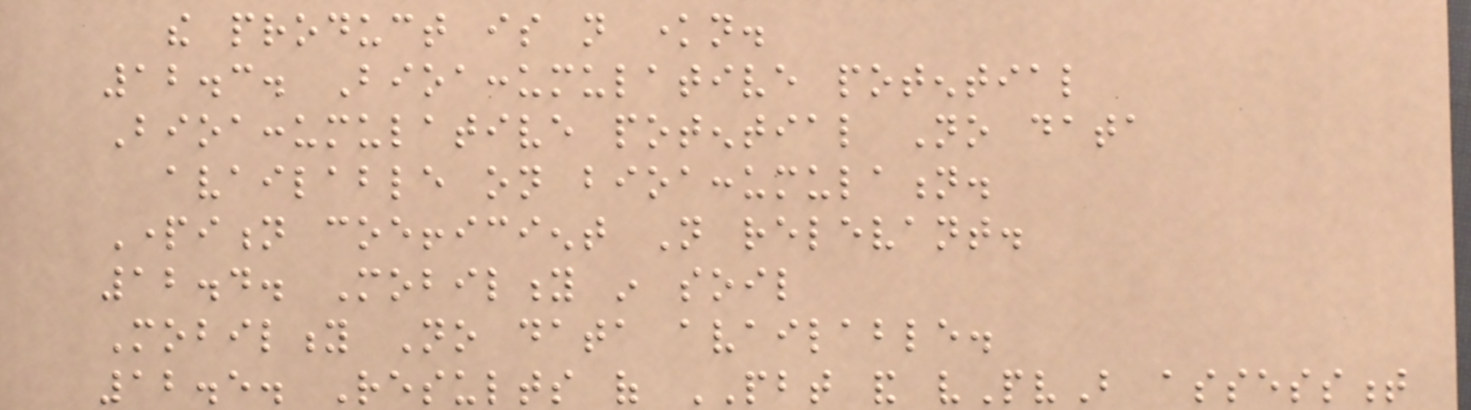the product is not known.
12.3. Bioaccumulative potential
Bioaccumulative potential No data
available on bioaccumulation.
Partition coefficient Not relevant.
12.4. Mobility in soil
Mobility No data available.
12.5. Results of PBT and vPvB assessment
